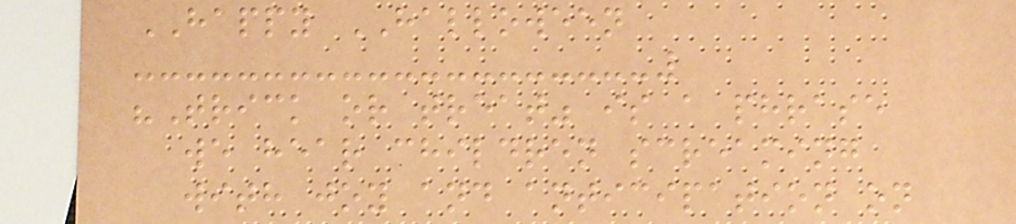HAPPY HALLOWEEN
"Trick or treat" is a phrase
we hear children screaming
with joy and anticipation on
